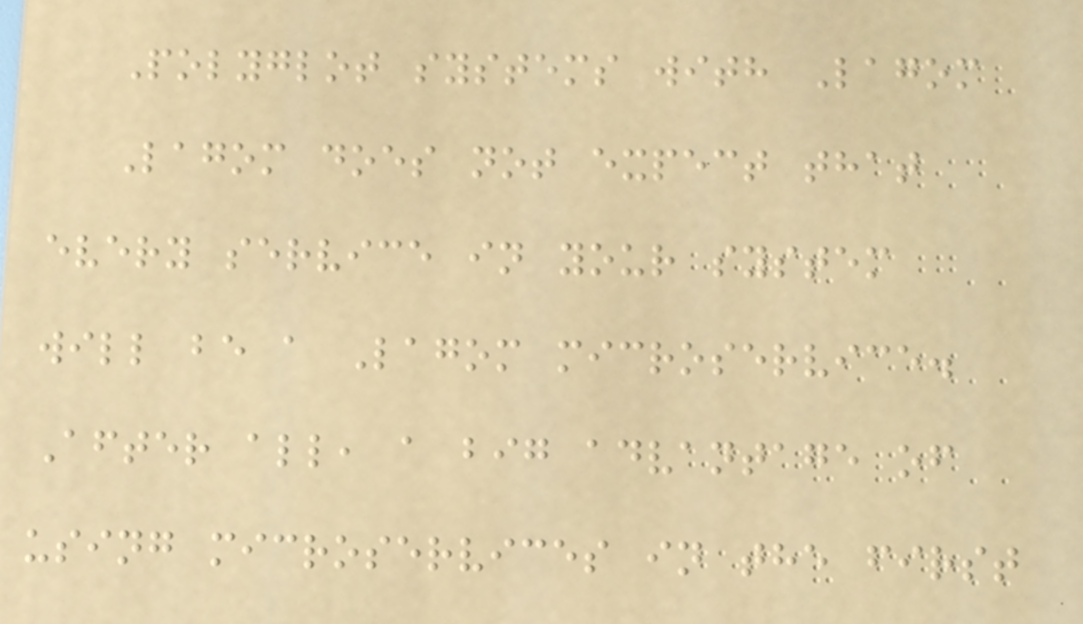Polyglot systems with Lagom
Lagom does not expect that
every service in your system
will be a Lagom microservice.
After all, a big advantage of
using microservices in the first
